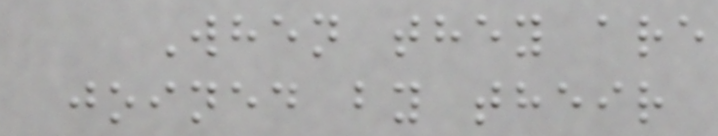When they are
joined by their
